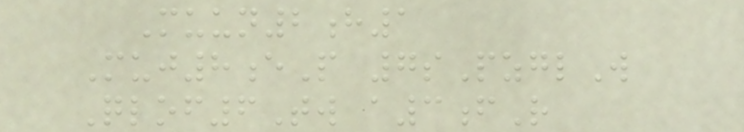Muun2h1
Muj8eP 7sPzglW
Qlof6Tw a3fR
